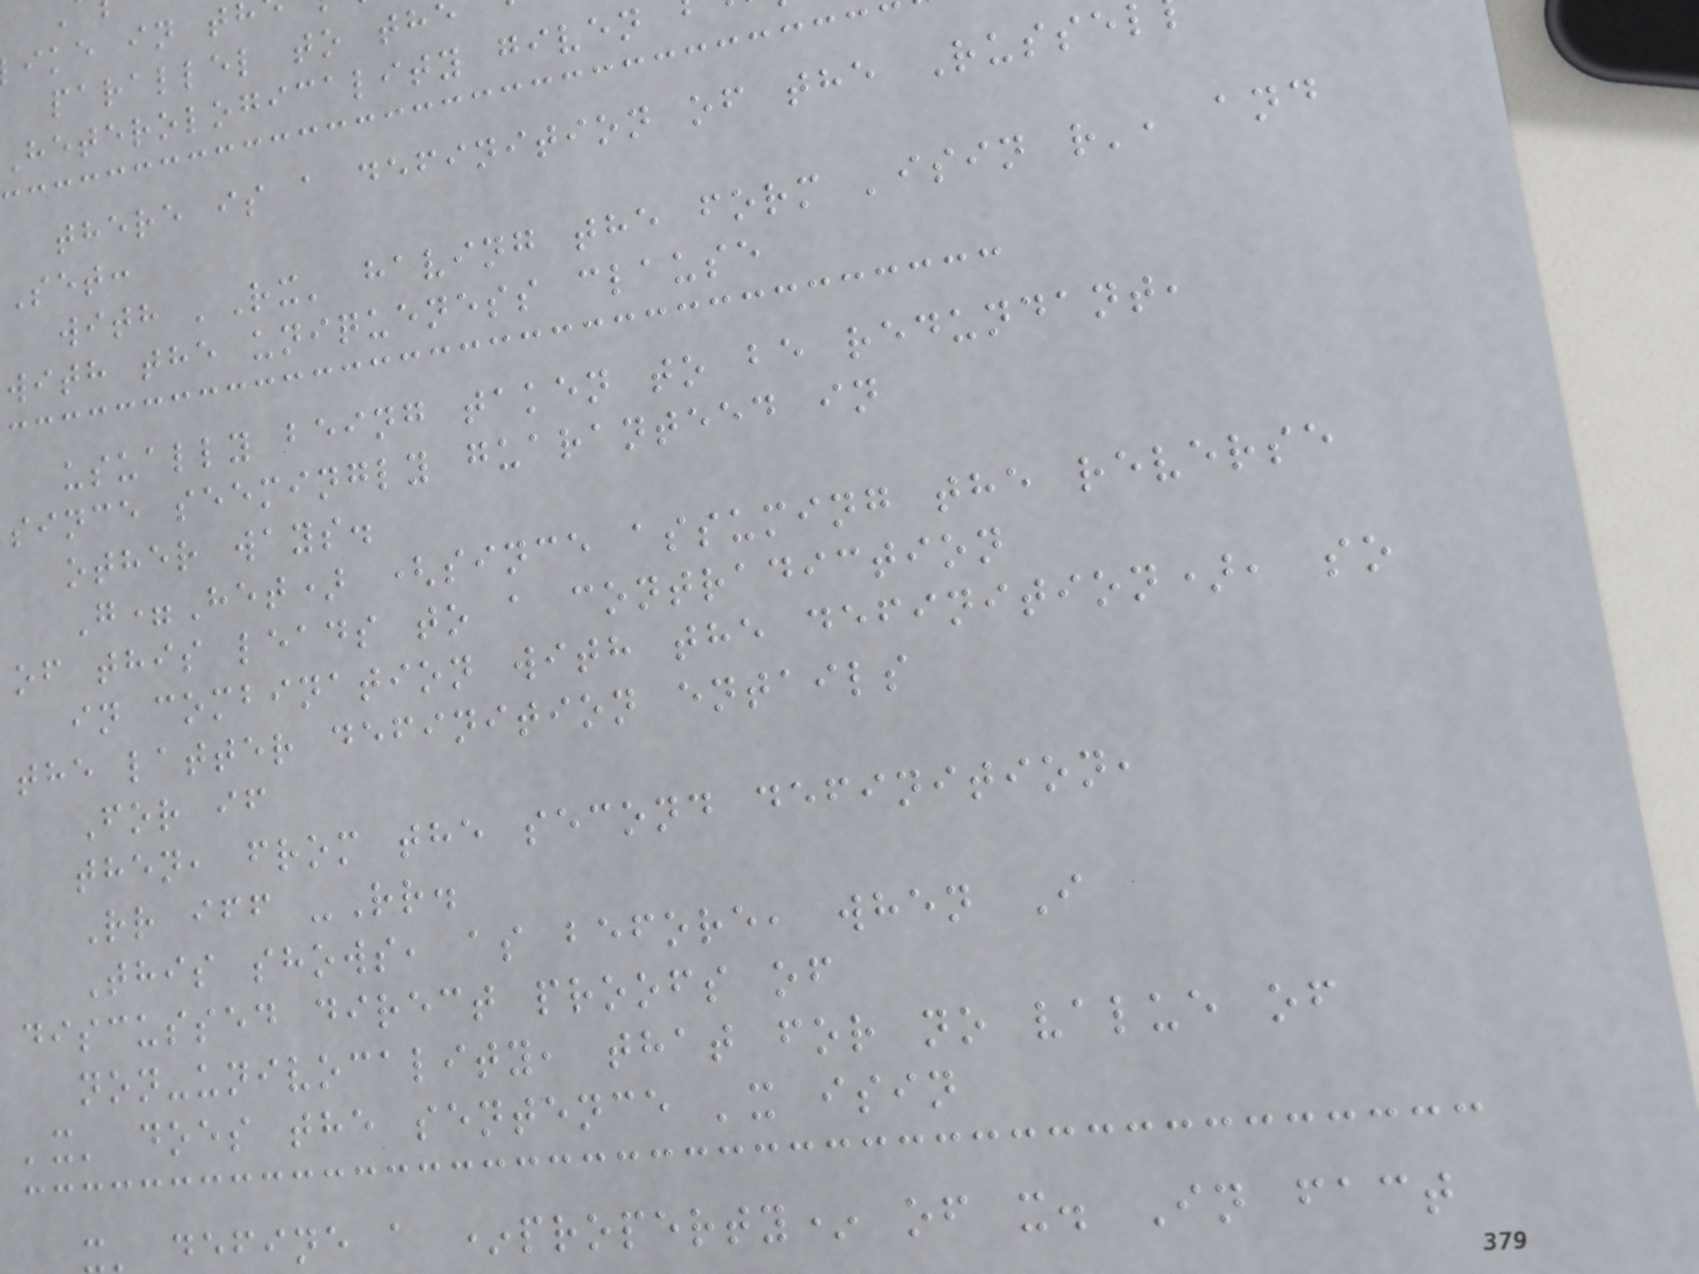ike in t
parallel to th
Heterologicality given
there is a definition of the Russe
Set:
with 'Rx' having the form 'isin r', and
with the uniqueness clause
usually being taken to be redundant,
since seemingly guaranteed in
other ways.
G=Het) (since assuming the reverse
of this leads to a contradiction
in combination with the definition), so
the latter definition entails
For if
then, from the second definition,
Rr iff -Rr.
This shows, as before, when I
discussed direct proofs of
non-univocality, that for no value of
'x' does the sentence 'x isin
x' define a *property* of x. In fact
